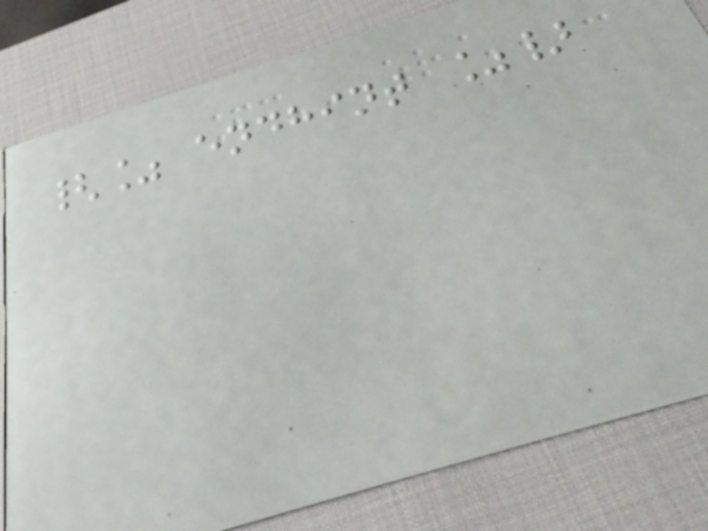{% endhint %}
